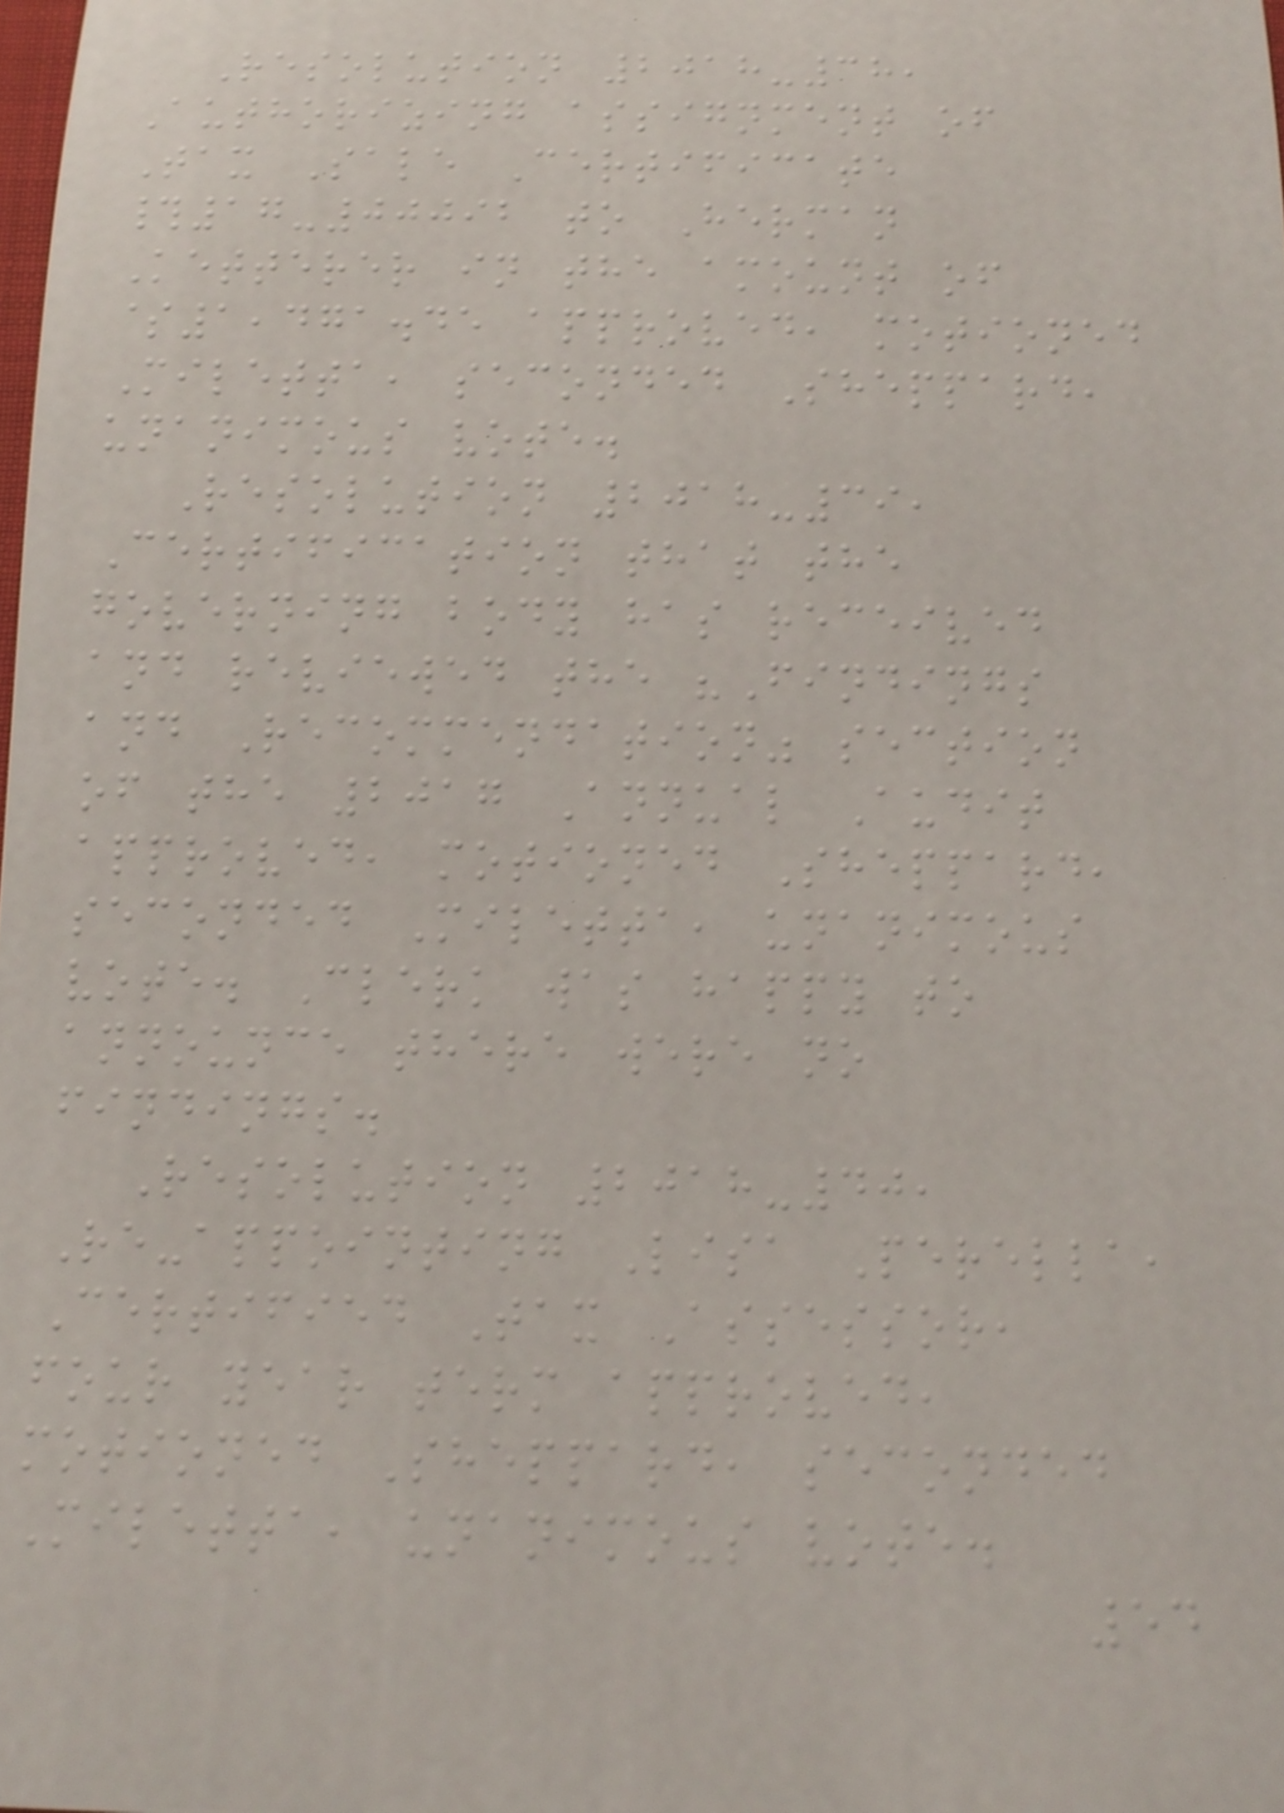Resolution 2018-38,
Authorizing assignment of
Tax Sale Certificate
#17-00092 to Herman
Ketterer in the amount of
$1,471.45 approved, motioned
Miletta, seconded Sheppard,
unanimous vote.
Resolution 2018-39,
Certification that the
governing body has received
and reviewed the "Findings
and Recommendation" section
of the 2017 Annual Audit
approved, motioned Sheppard,
seconded Miletta, unanimous
vote. Clerk was happy to
announce there were no
findings.
Resolution 2018-40,
Re-appointing Lisa Perella,
Certified Tax Assessor,
four year term approved,
motioned Sheppard, seconded
Miletta, unanimous vote.
54
